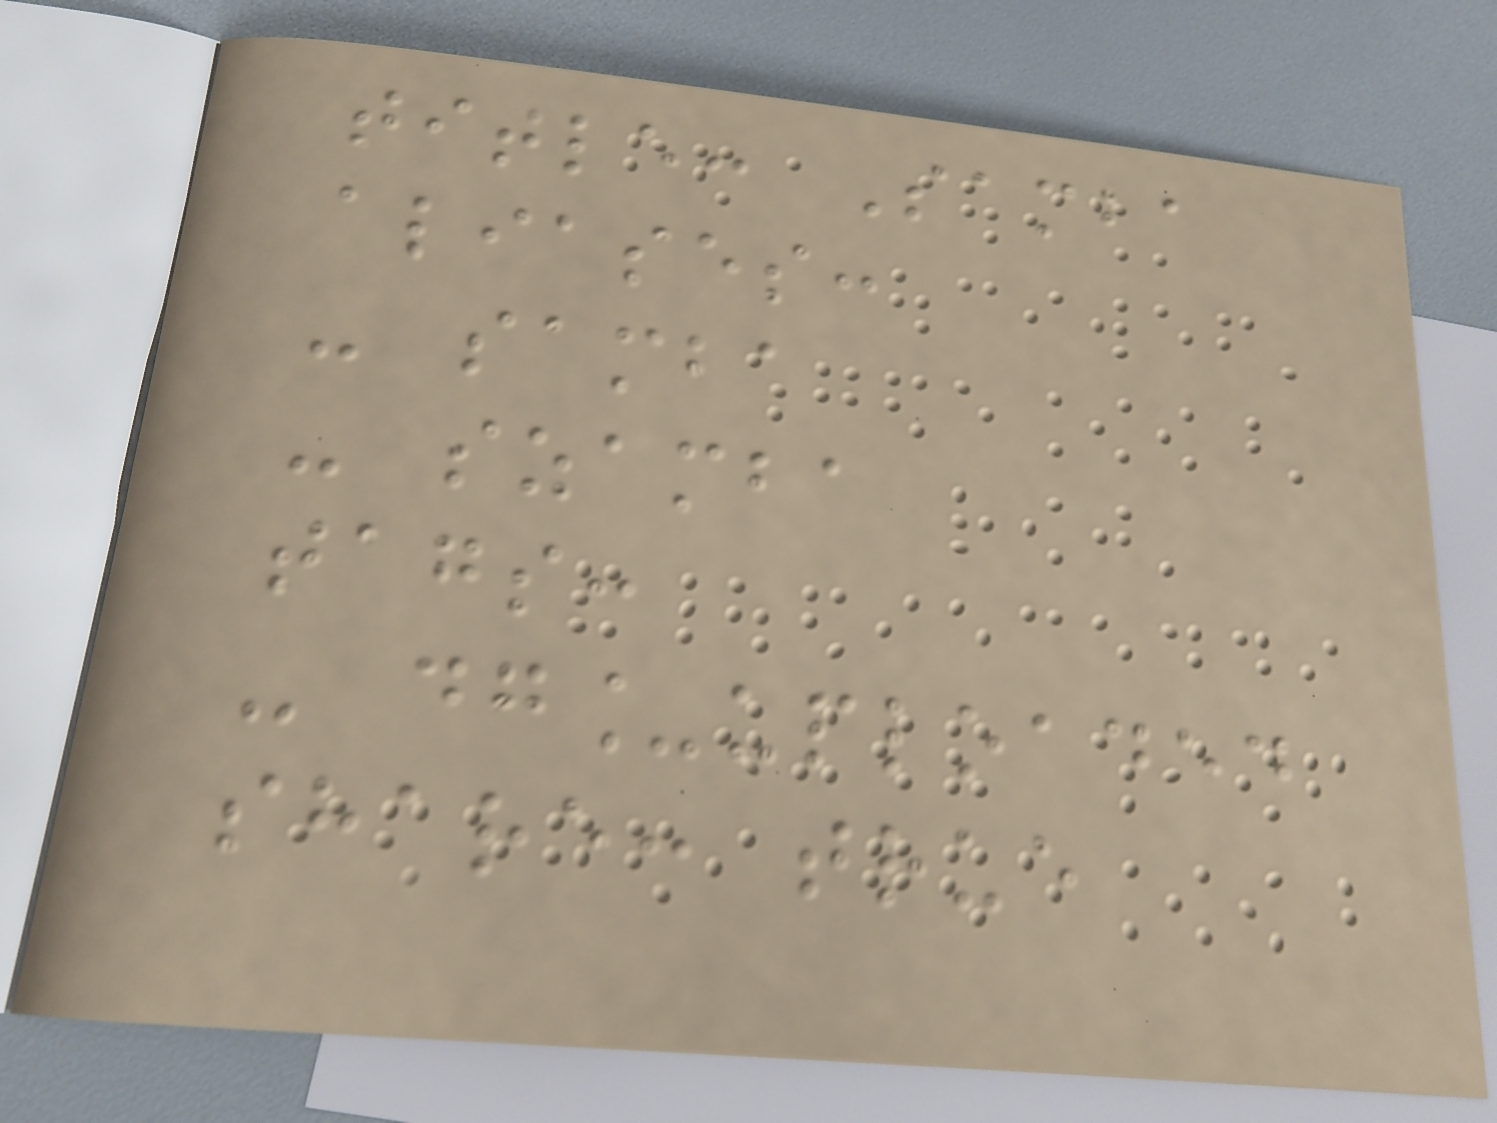title: Samba
aliases:
- samba
- szamba
tags:
- dg_uploaded
share: true
